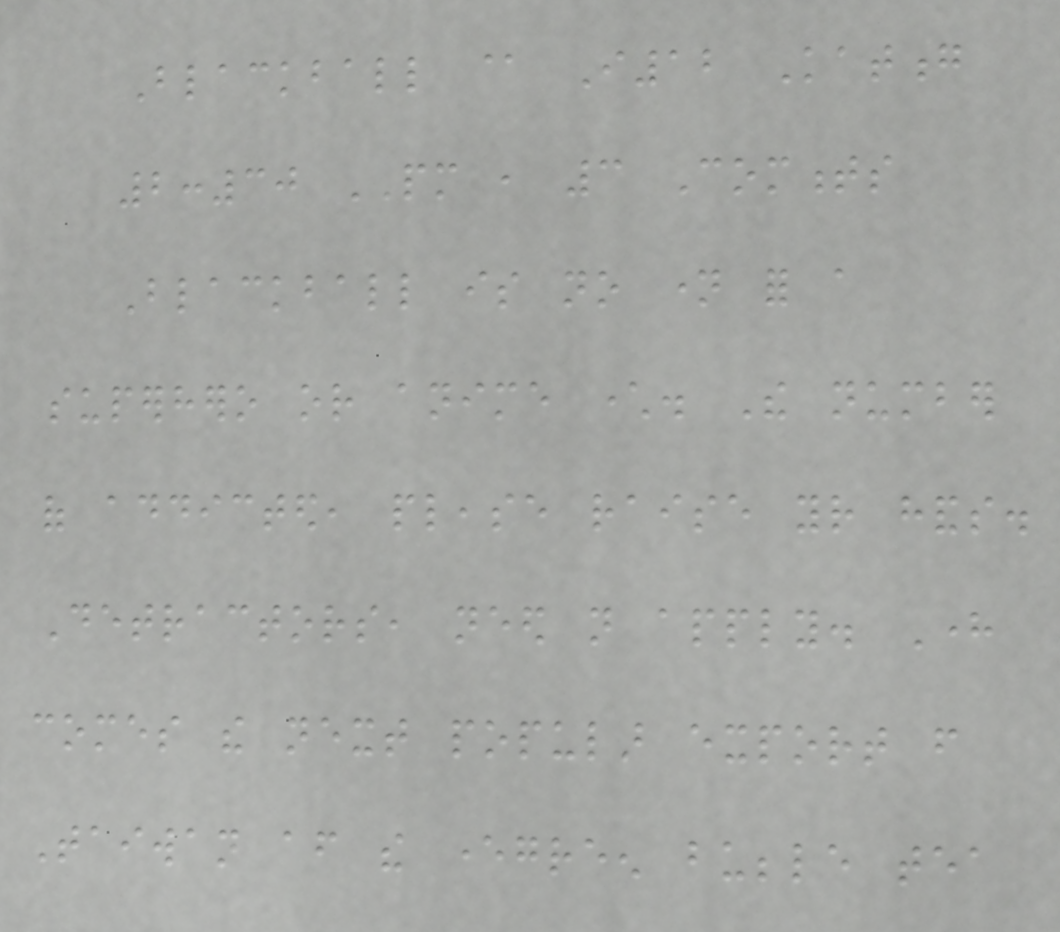Blackball @ I12 Katong
2:30 PM , 3 Comments
Blackball is no name for a
superhero or anime character. The number
of addicted, please raise your hands.
Detractors, need not apply. Here
comes the next popular export from
Taiwan after the evergreen bubble tea
